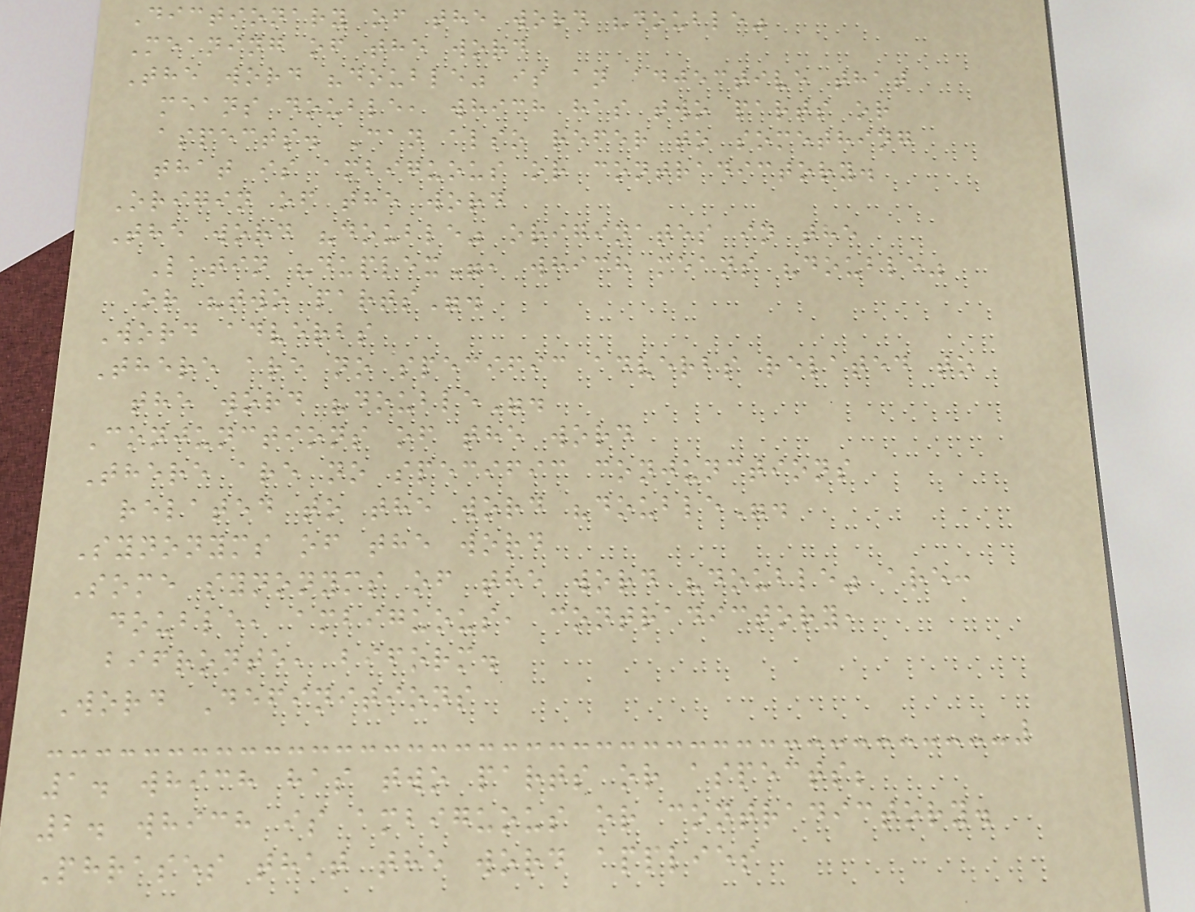Dictionary of the word "double"
Meaning of the word
The word "double" is an adjective that
means double, which has two parts or
aspects. Can also refer to something
that is ambiguous or contradictory.
Origin of the word
The word "double" originates in the
Latin "duplex", which means "double"
or "two parts".
Word adverbs
There are no specific adverbs related to
the word "double".
Conjunctions of the word
There are no specific conjunctions
related to the word "double".
Synonyms of the word
Some synonyms of the word "double" are:
double, ambiguous, contradictory,
bifronte, biform.
Word Definitions
1. which has two parts or aspects;
2. which is ambiguous or contradictory.
Phrases that the word applies
